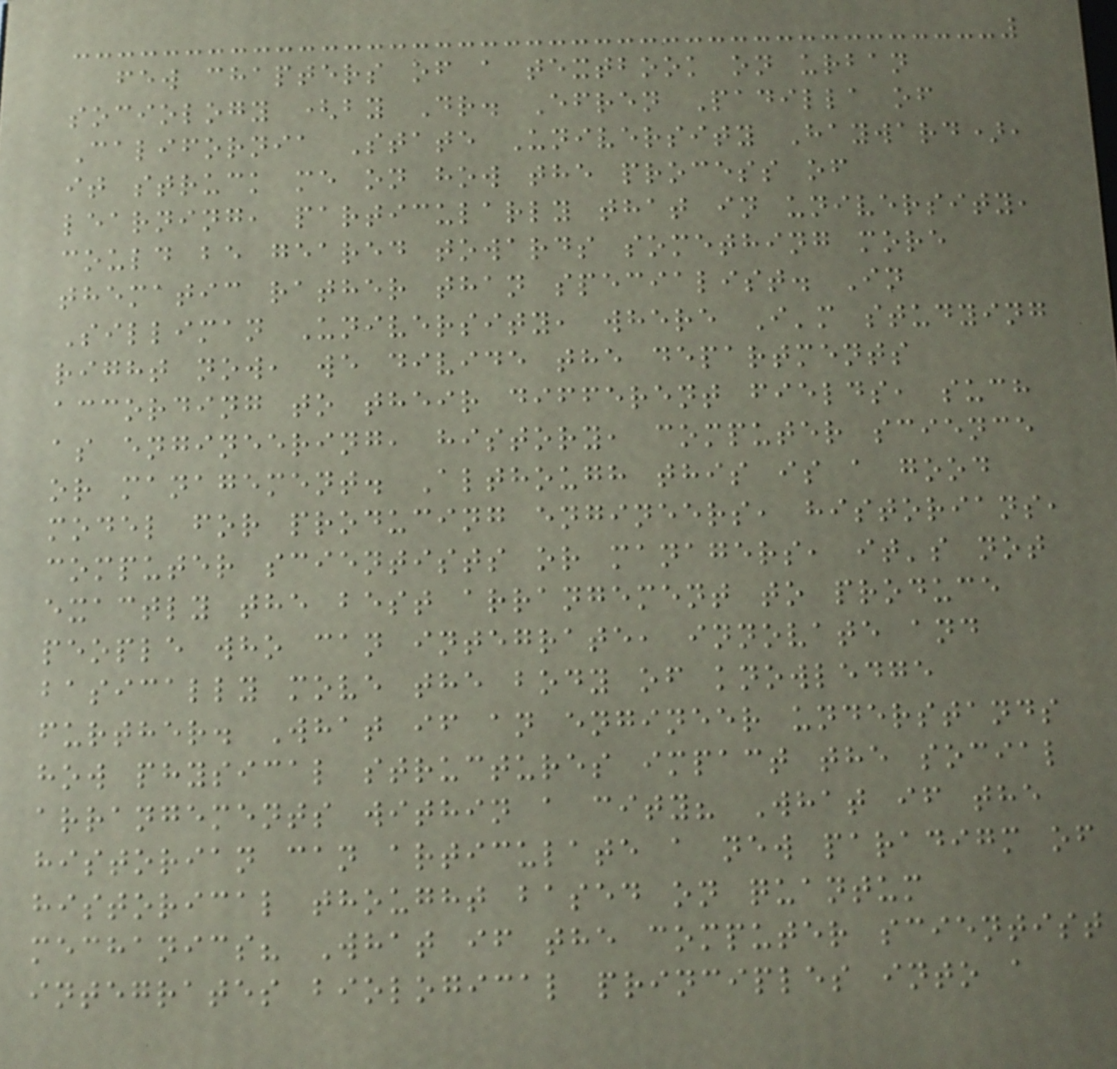few chapters of a textbook on urban
sociology (by Dr. Efren Padilla of
California State University Hayward),
it struck me on how the process of
learning, particularly that in university,
could be geared towards something more
thematic rather than specialist. In
Silliman University, where I'm studying
right now, we divide the departments
according to their different fields, such
as engineering, history, computer science
or management. Although this is a good
model for producing engineers, historians,
computer scientists or managers, it's not
exactly the best arrangement to produce
people who can integrate, innovate and
basically move the body of knowledge
further. What if an engineer understands
how physical structures impact the social
arrangements within a city? What if the
historian can articulate a new paradigm of
historical thought based on quantum
mechanics? What if the computer scientist
integrates biological principles into a
